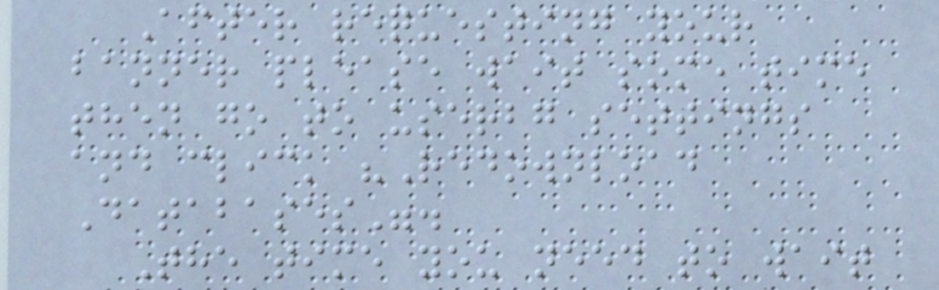After requesting your
banner please wait some time
then go to userbg settings
and click "Redownload
Databases".
The time you need to wait
